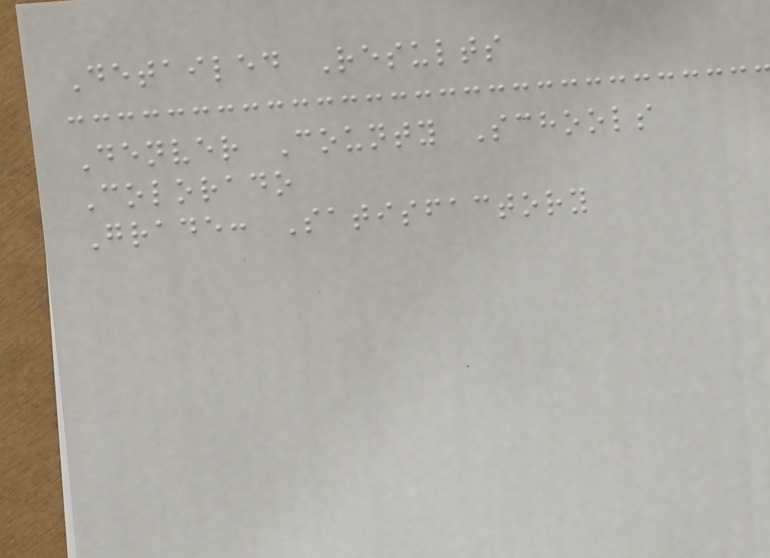Detailed Results
Denver County Schools
Colorado
Grade: Satisfactory
